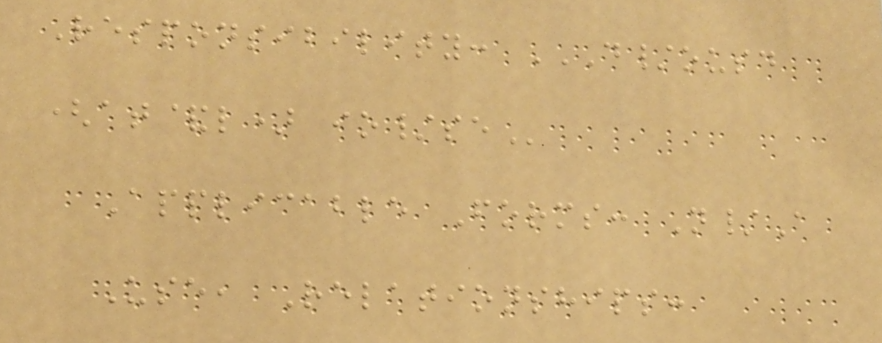Responsibility: D/OUSD
(AT&L) IO/SE
Applicable Forms: N/A
Use, Relationships:
